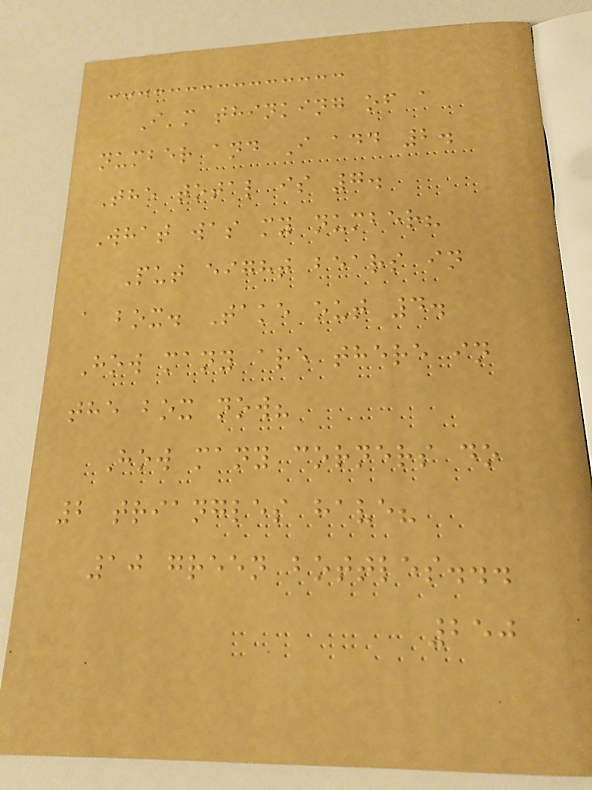I'm thinking of a
number and I add 2.
The total is 7.
What was my number?
Put eight bears in
a box. Take out 4.
How many are there in
the box now?
How many corners do
2 triangles have?
10 green bottles...
250
